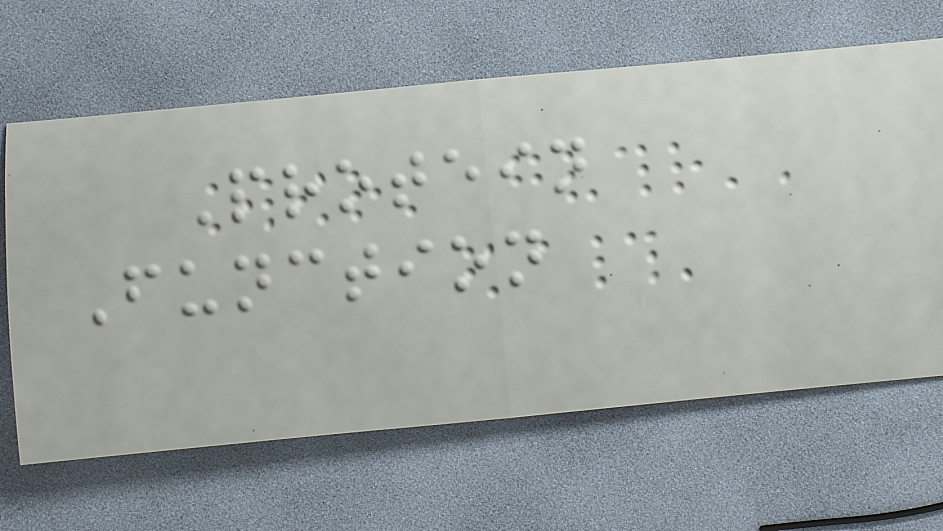Protein
Function
